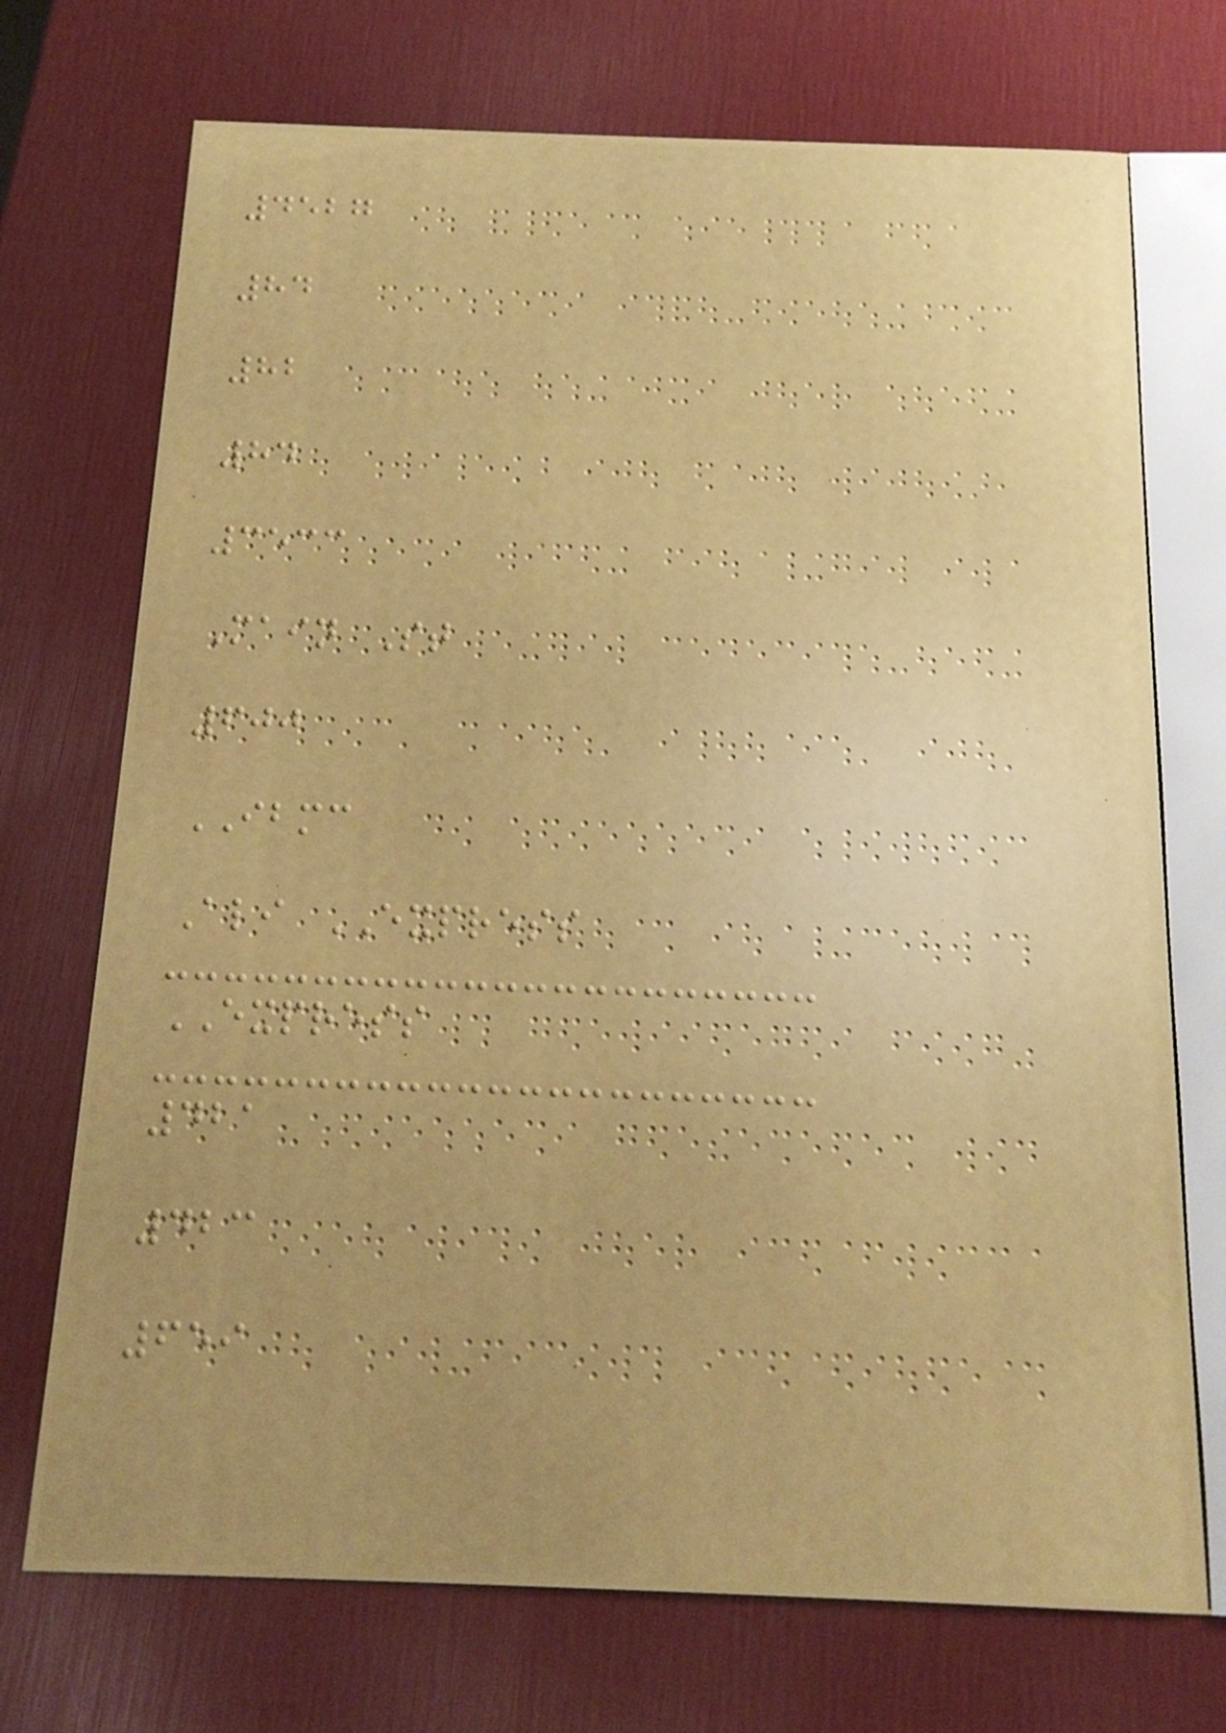4527
84
82
84
3533
Main St
600
IBMC
Ali EXPRESS
EXPRESS
421
423
659
